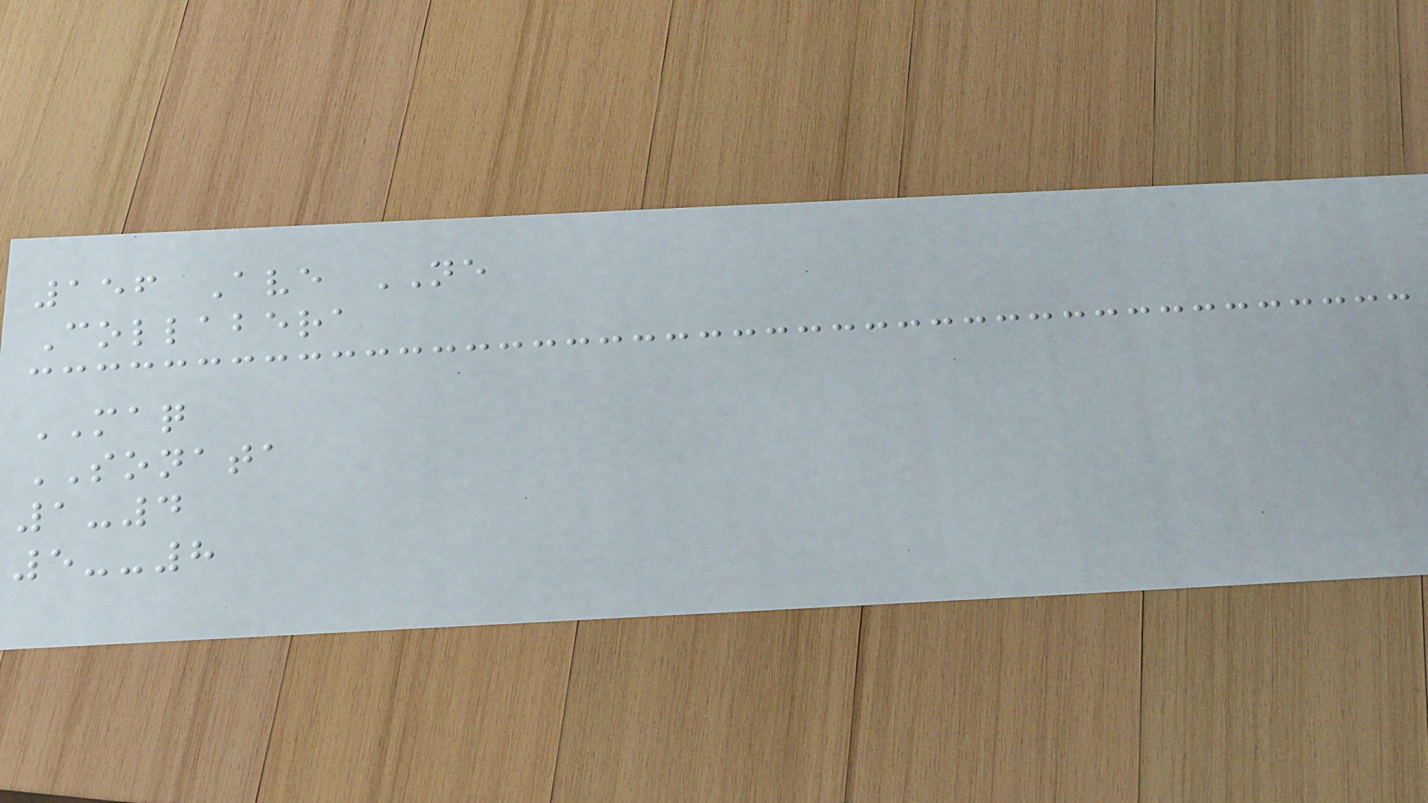156 Ave NE
Collabera
MAQ
SONATA
1-4
5--8
